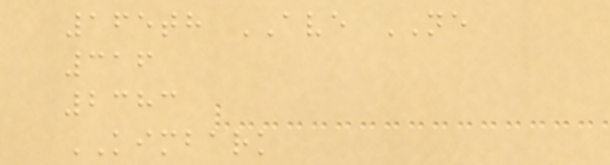165th AVE NE
316
2383
KIMBARK
